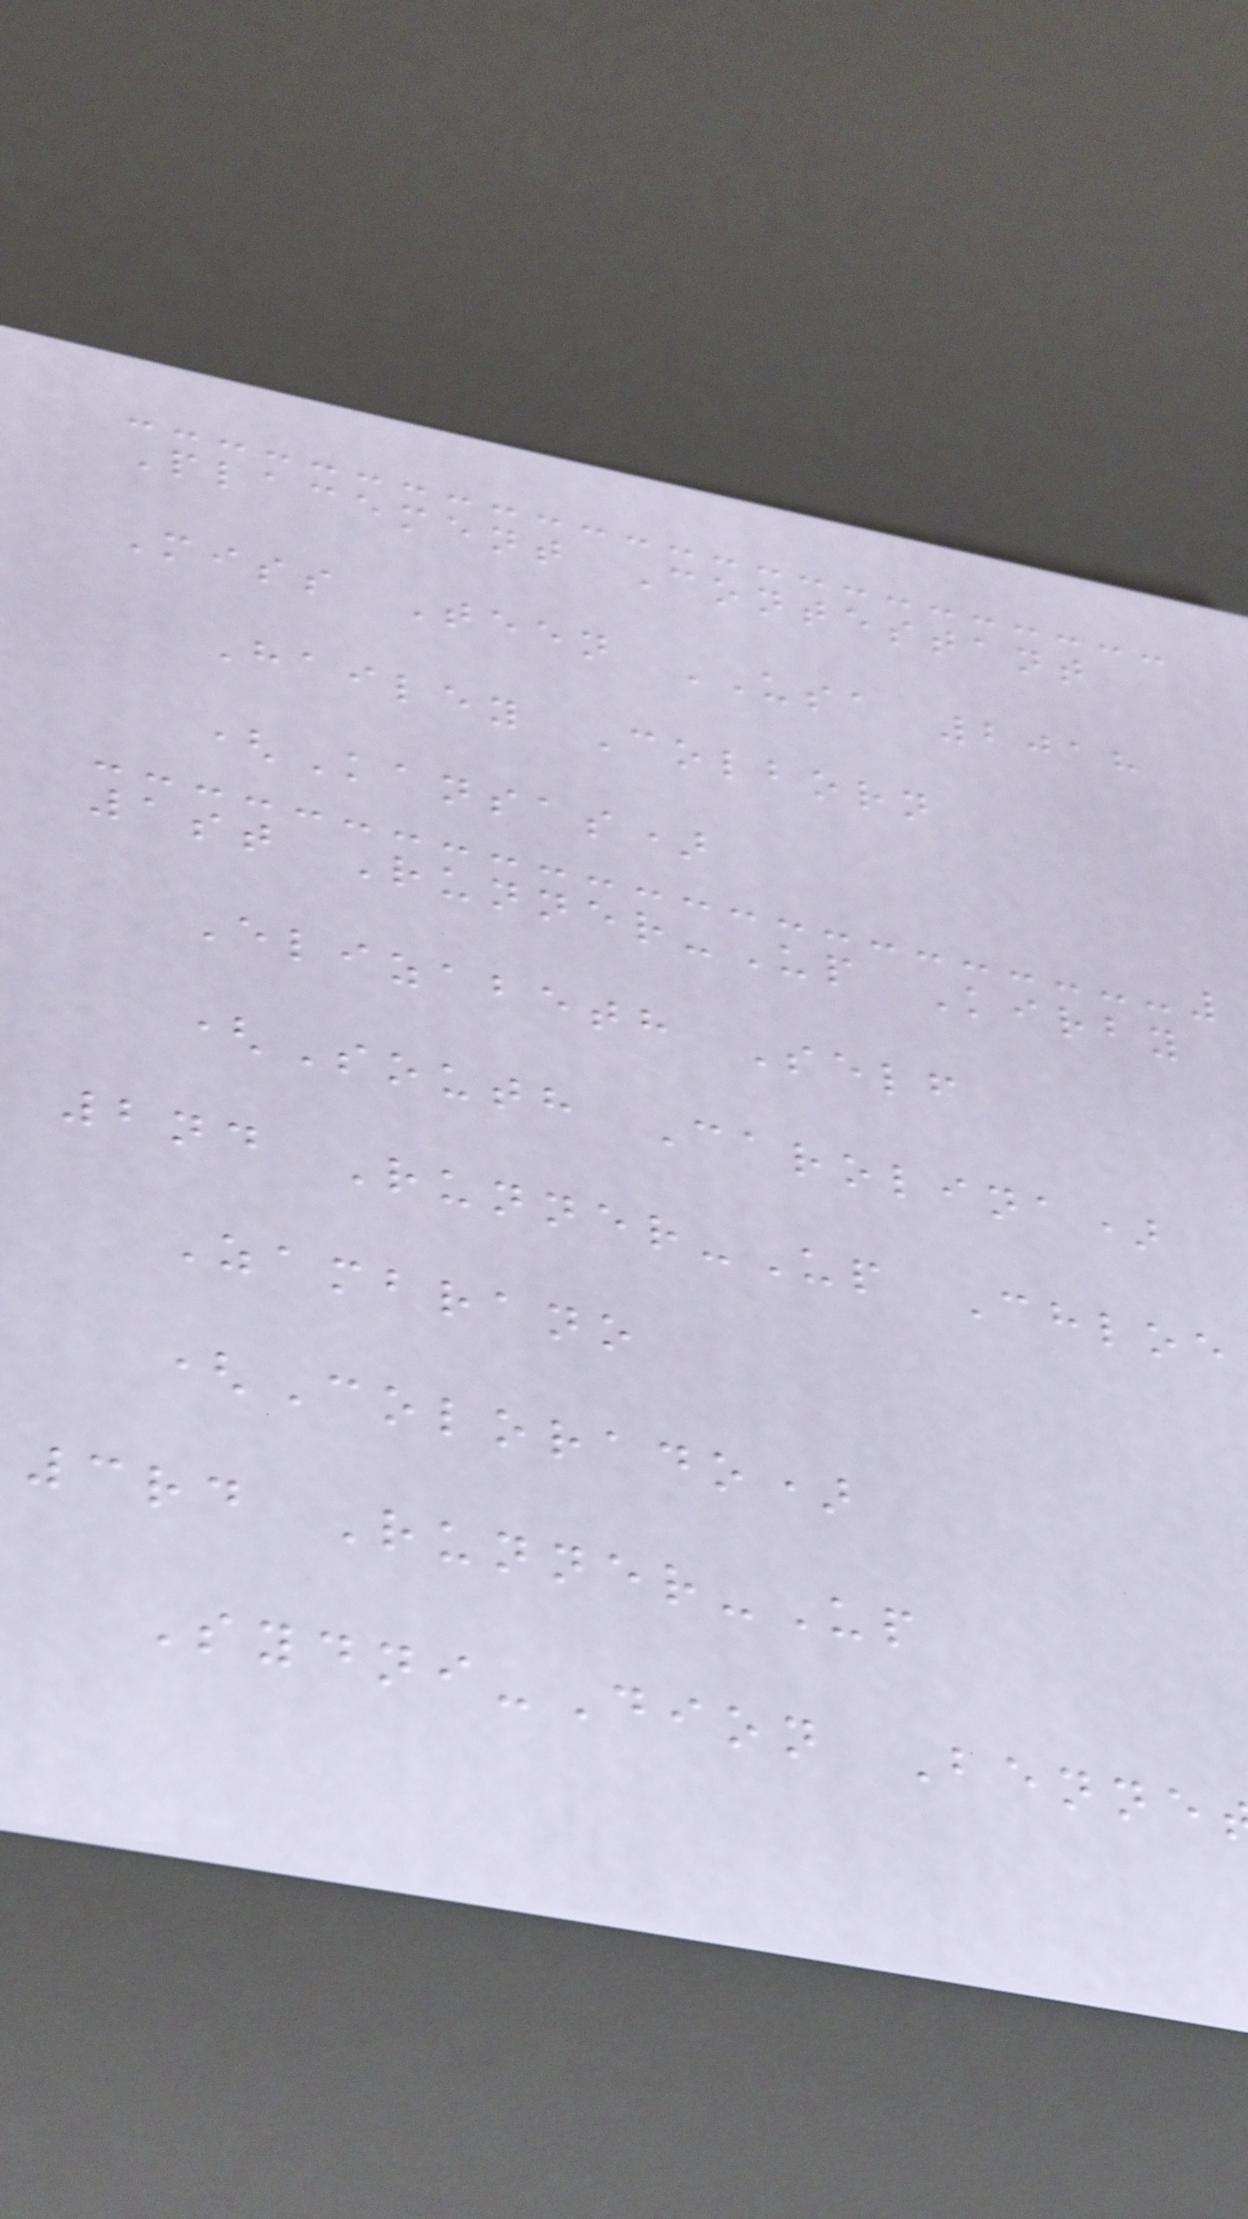Placement Contestant
Miss Teen USA 2018
Hailey Colborn
(Kansas)
1st Runner-Up Kirby
Elizabeth Self
(South Carolina)
2nd Runner-Up Chloe
Zambrano
(Colorado)
3rd Runner-Up
Sydni-Dion Benne
